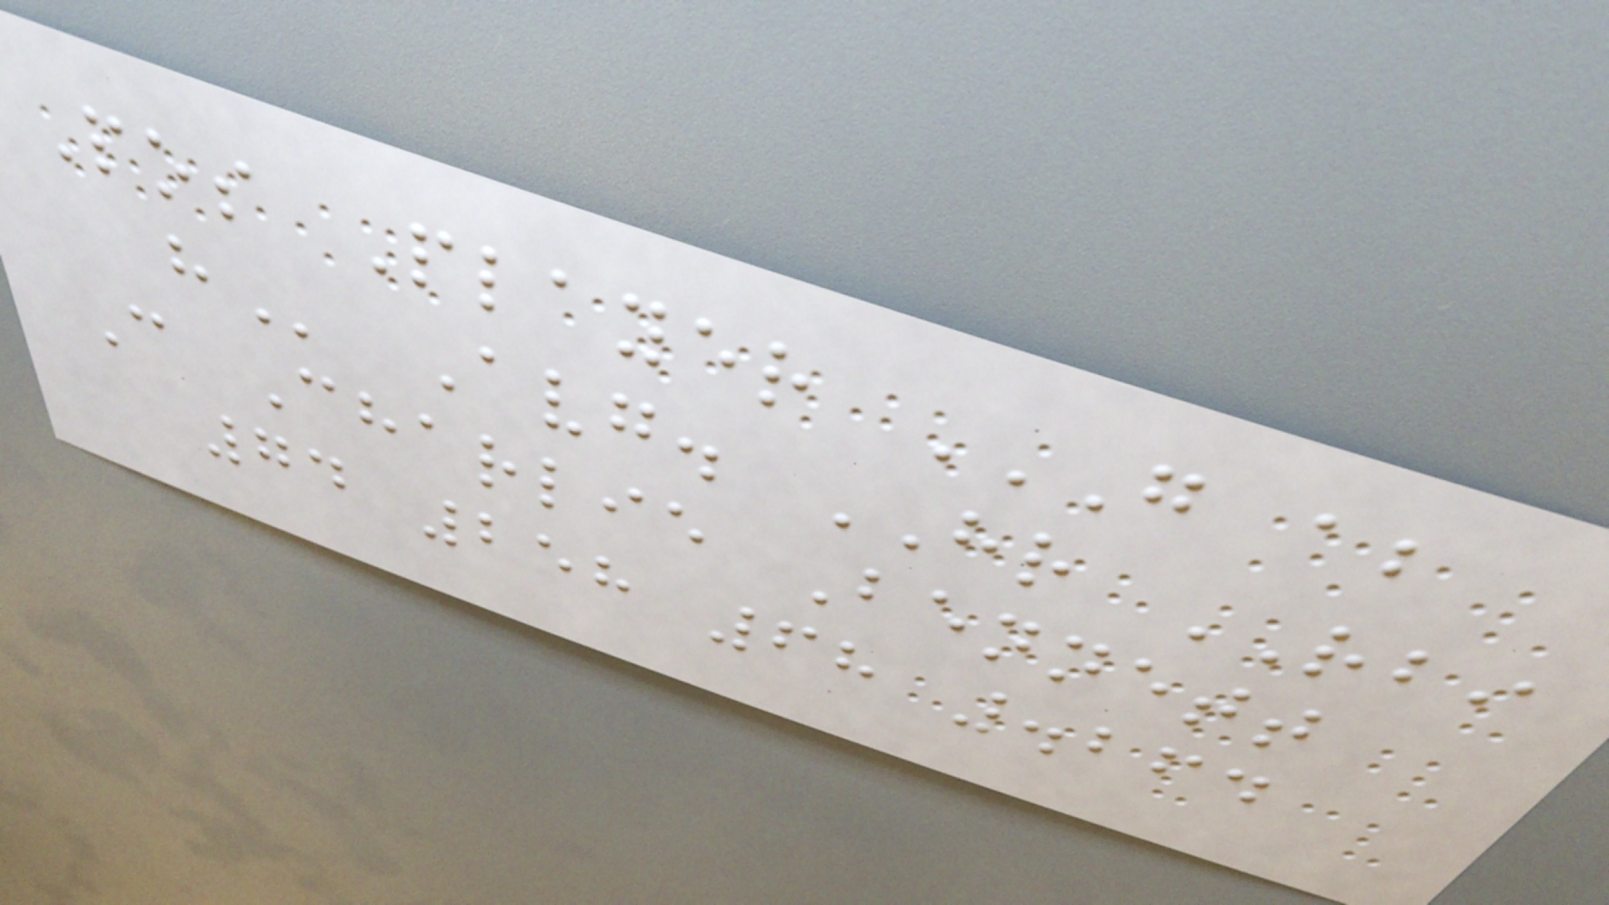Pos Player G AB
H Avg. HR RBI
C Charlie Bennett
74 258 68 .264
